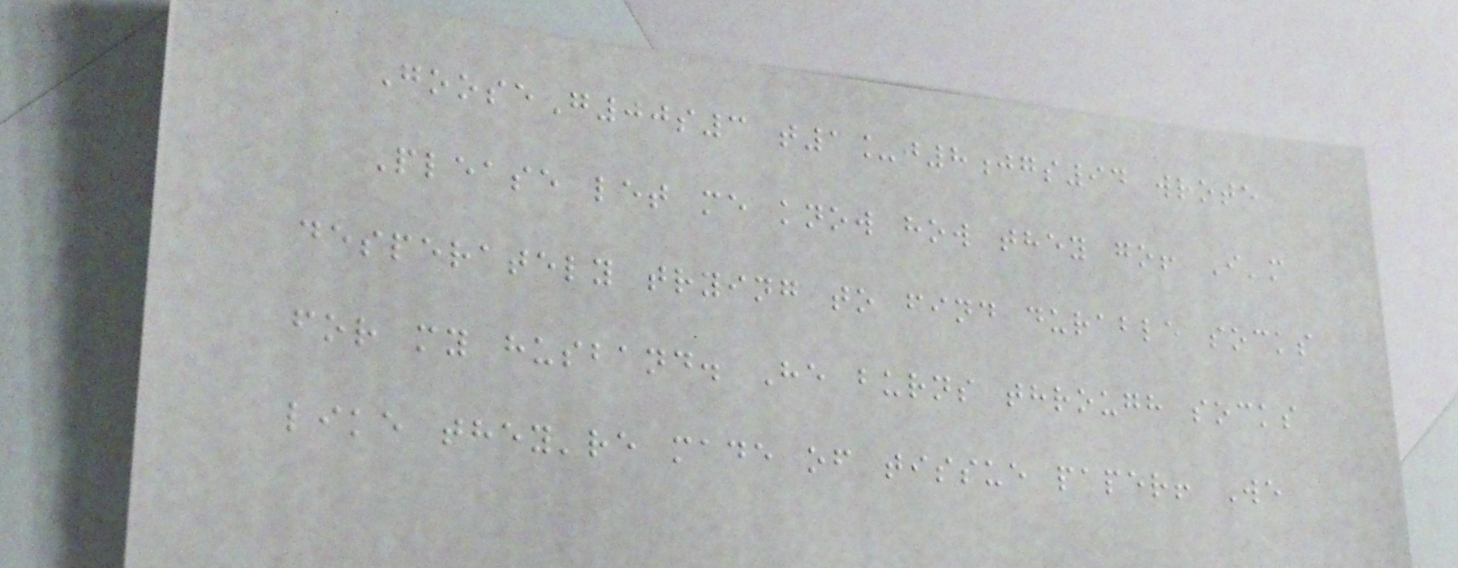GooseG00s3 t1_j8jgs94 wrote
Please let me know how they go! I'm
desperately trying to find durable socks
for my husband. He burns through socks
like they're made of tissue paper! We
